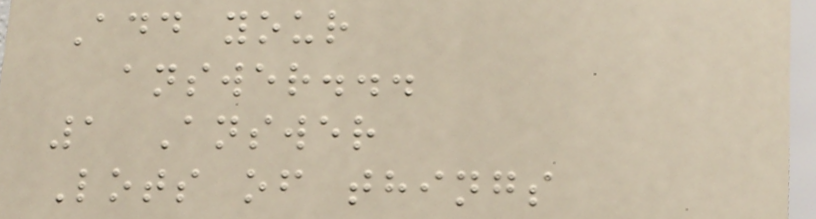Add your
answer...
1 Answer
Lots of things
